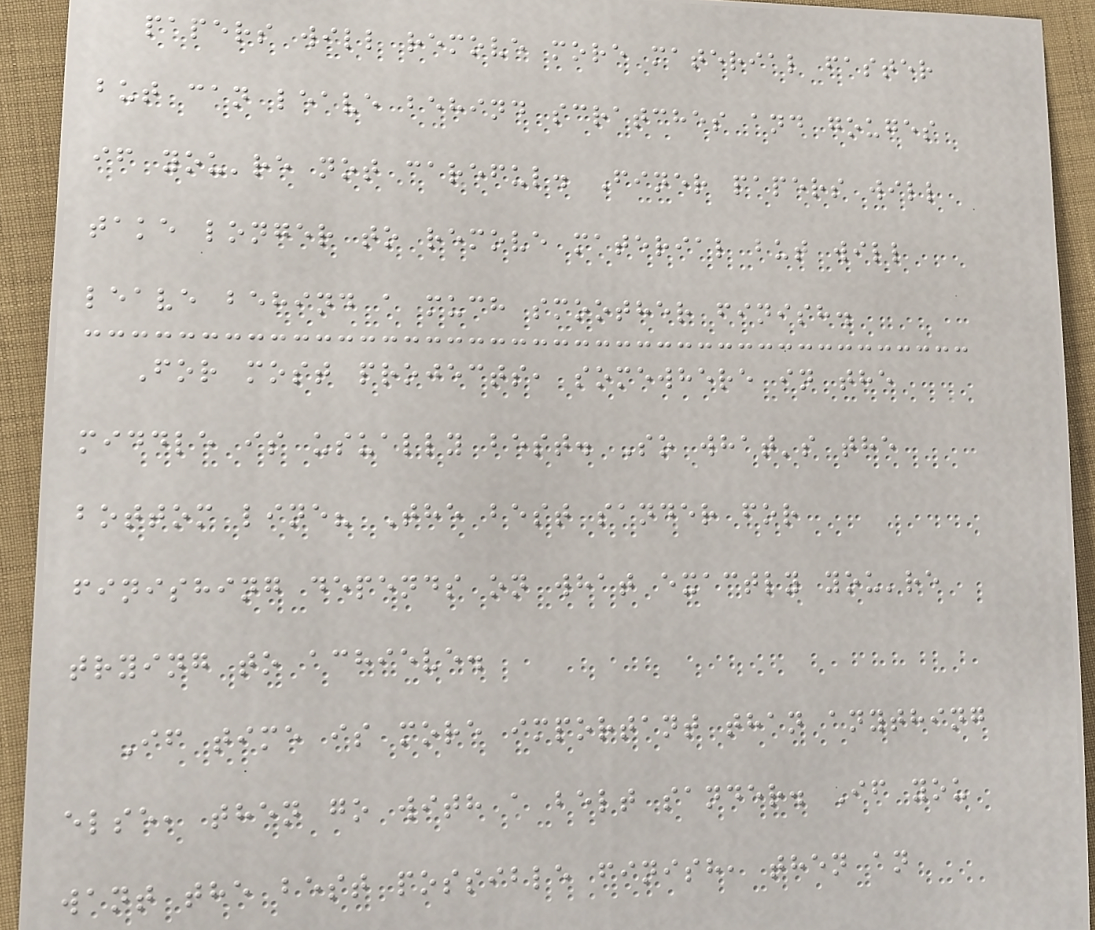papers will remove more material faster
but can leave behind scratches and gouges
if you're not careful. Finer papers will
take longer to remove material but will
leave behind a much smoother finish.
For most projects, somewhere in the
middle is usually best. So what's the
bottom line? The best sander for
finishing depends on what exactly you're
trying to achieve.
If time is more important than anything
else, then go with a belt sander. If you
want the best possible finish, then an
